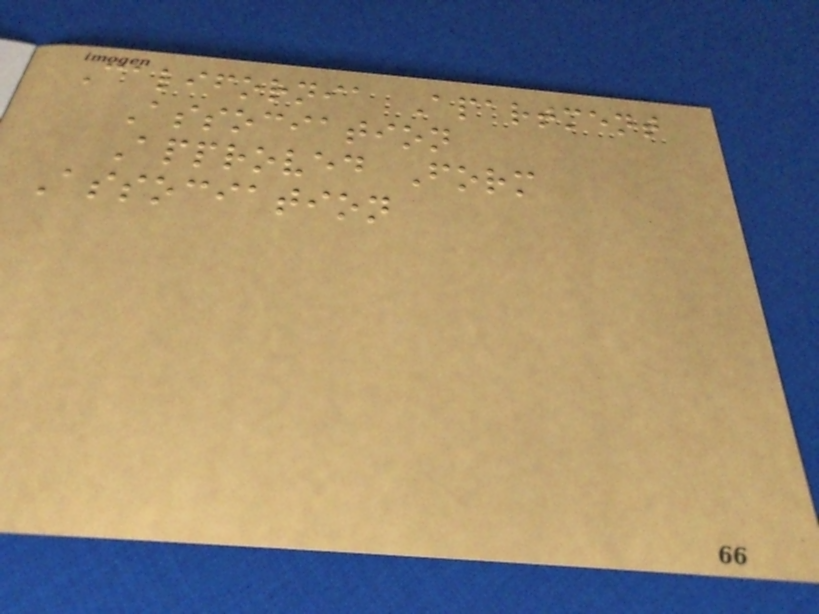California Apartment
Association
Approved Form
Association
